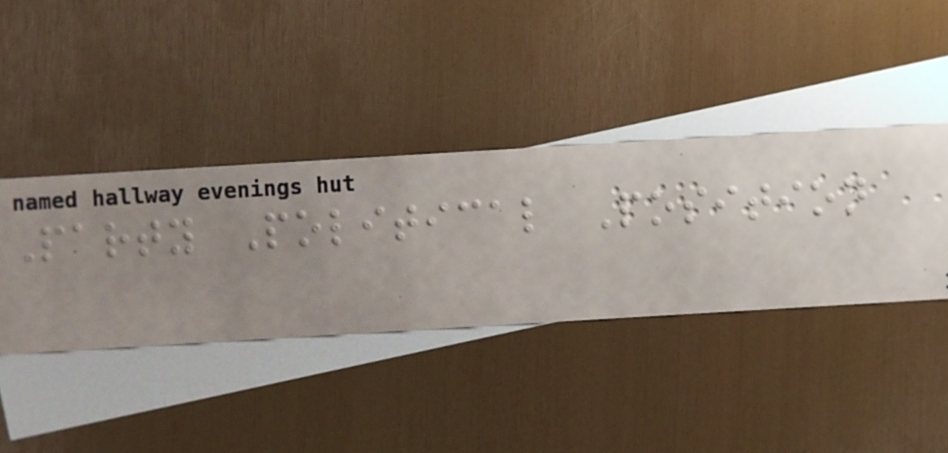Party Political Position
